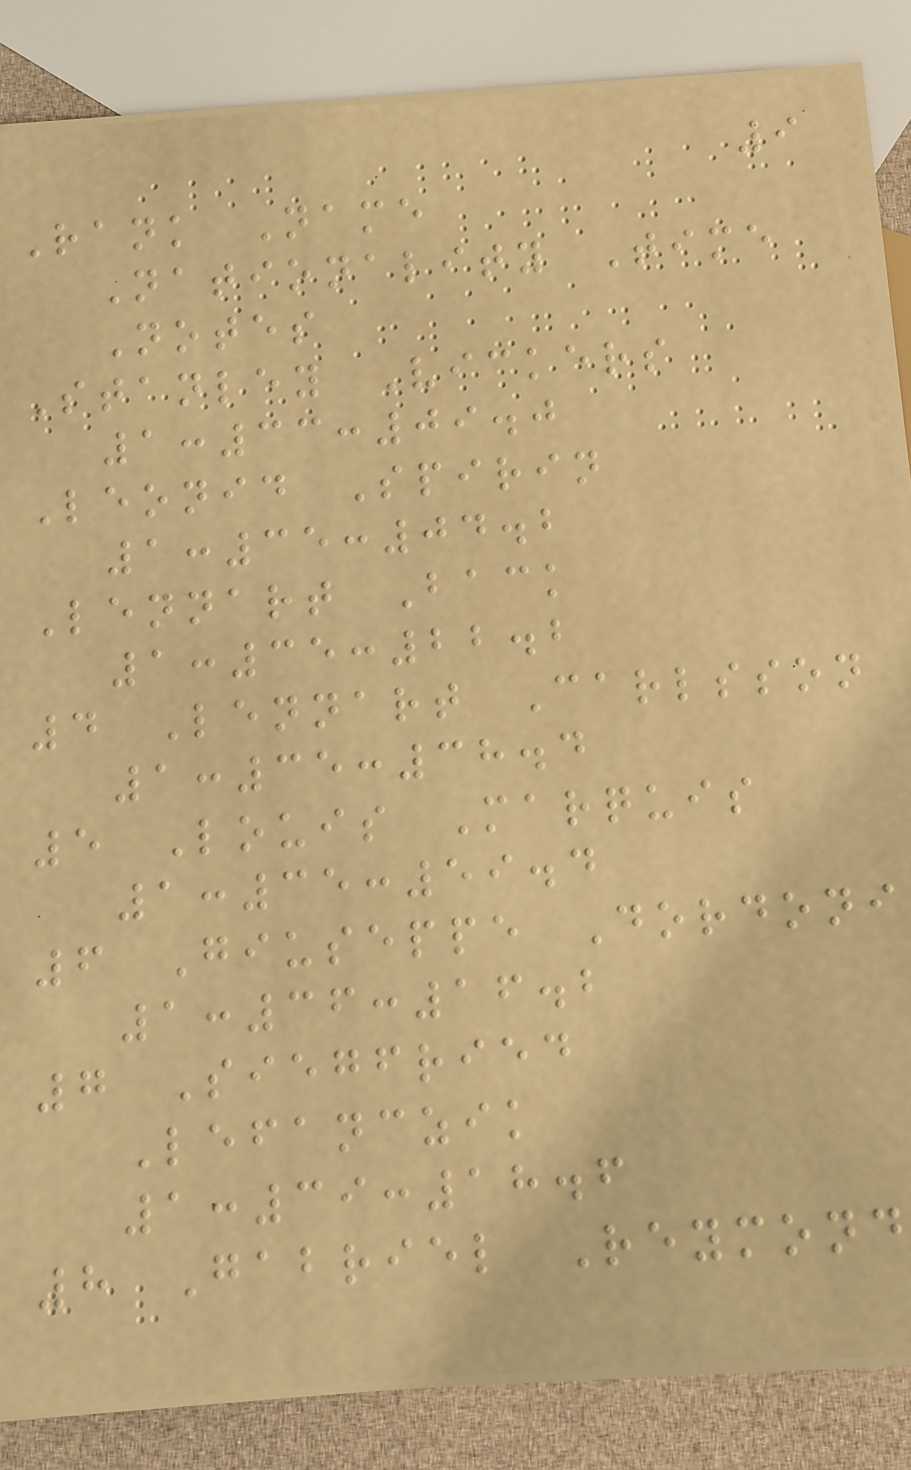9
Rank Name
Nationality Time
Notes
Stanley Vickers
1:33:09.0
Leonid Spirin
1:35:04.2
Lennart Back
1:35:22.2
4 Lennart Carlsson
1:35:38.4
5 Louis Marquis
1:35:59.4
6 Giuseppe Dordoni
1:36:16.2
7 Siegfried
Lefanczik
1:39:18.6
8 Gabriel Reymond
